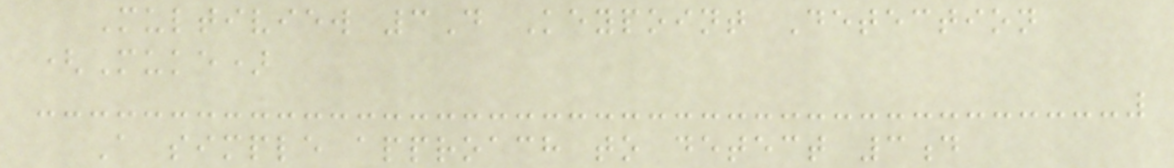Multiview 3D Keypoint Detection
(Muke)
A simple approach to detect 3d
